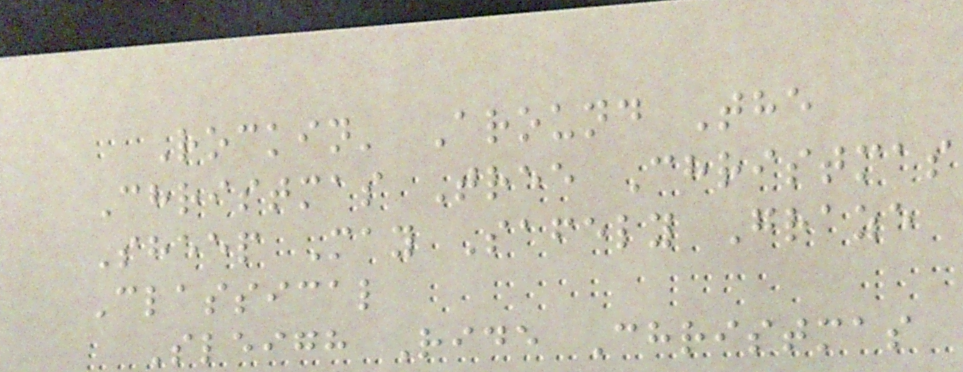Rockin' Around The
Christmas Tree Christmas
Sheep May Safely Graze
Classical
Sleigh Ride Christmas
